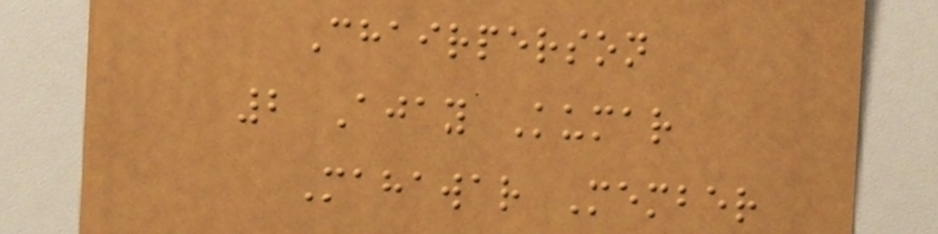Chairperson
2 Ajay Kumar
Mahawar Member
